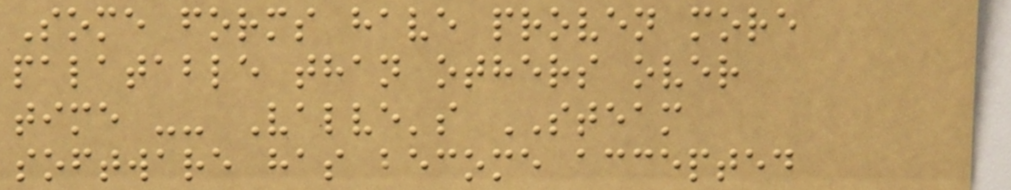Some forms have proven more
palatable than others over
time -- Valve's STEAM
software has become accepted
